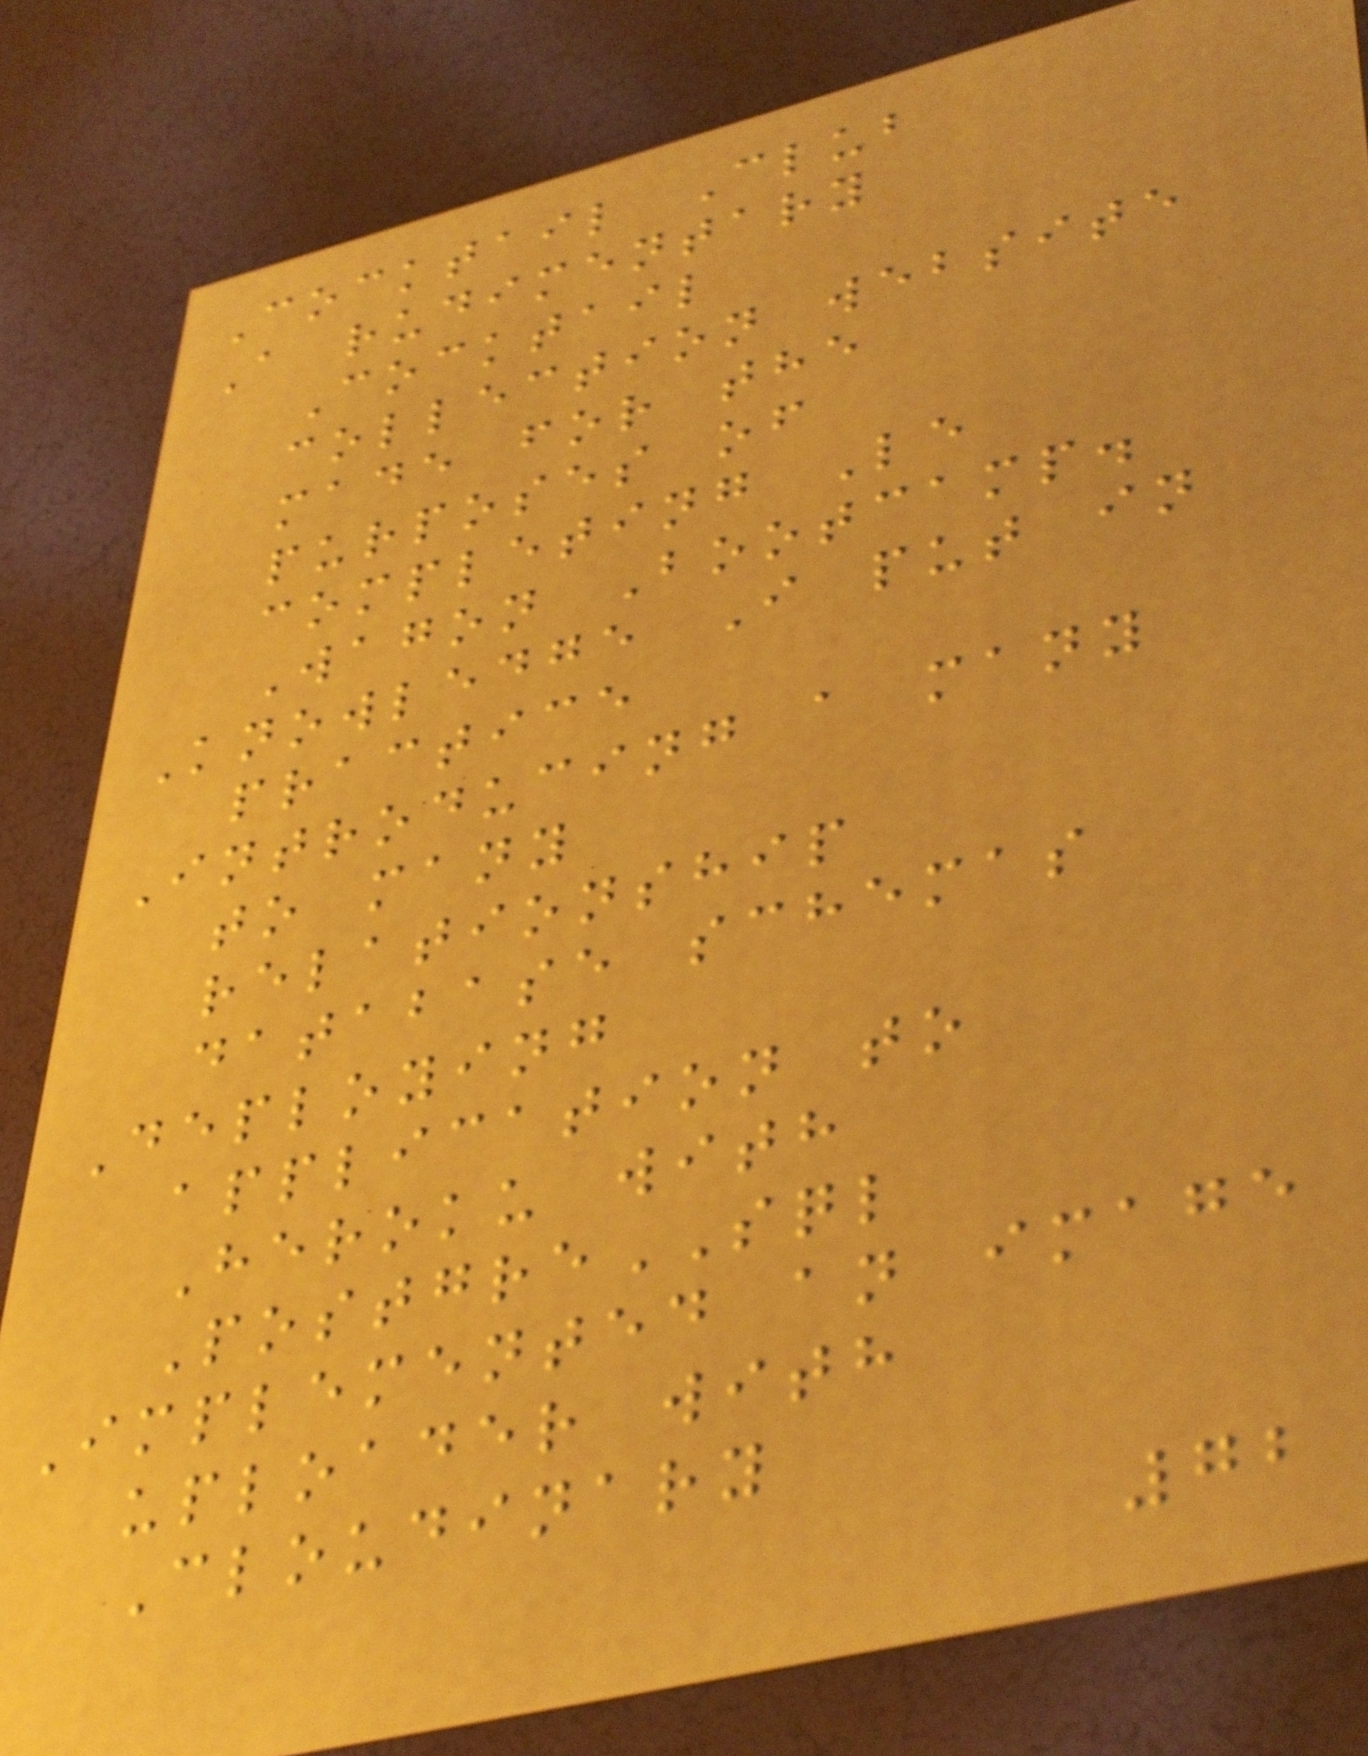Cocktail Club
A rudimentary
Cocktail
collection website
made for the
purposes of
completing Le
Wagon Bootcamp.
Knowledge I put in
practice
Introducing a many
to many
relationship
database schemas
Deploying
application to
Heroku with
PostgreSQL
Implemented an image
uploader with
Cloudinary
72
